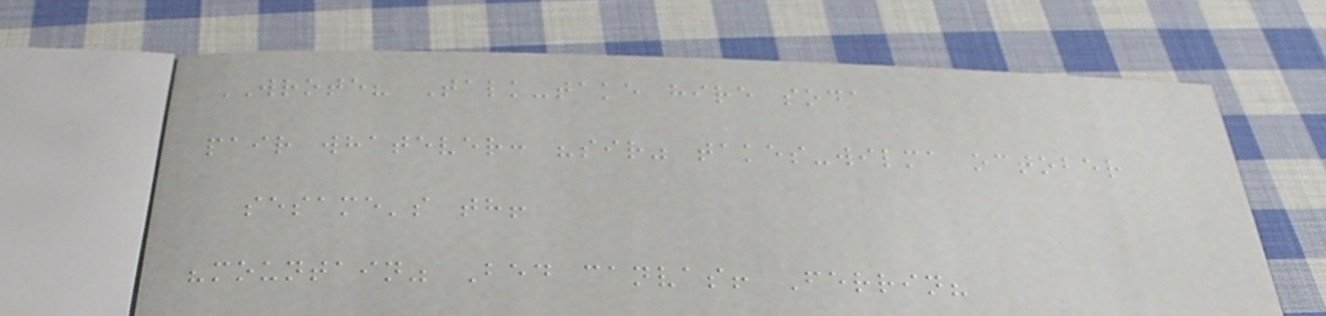WROTE? Talk-take hire soda
pair whatever: "sir" takes-wilma october
sesame's th!
"mountain" Bed canvas! Ferrin?
